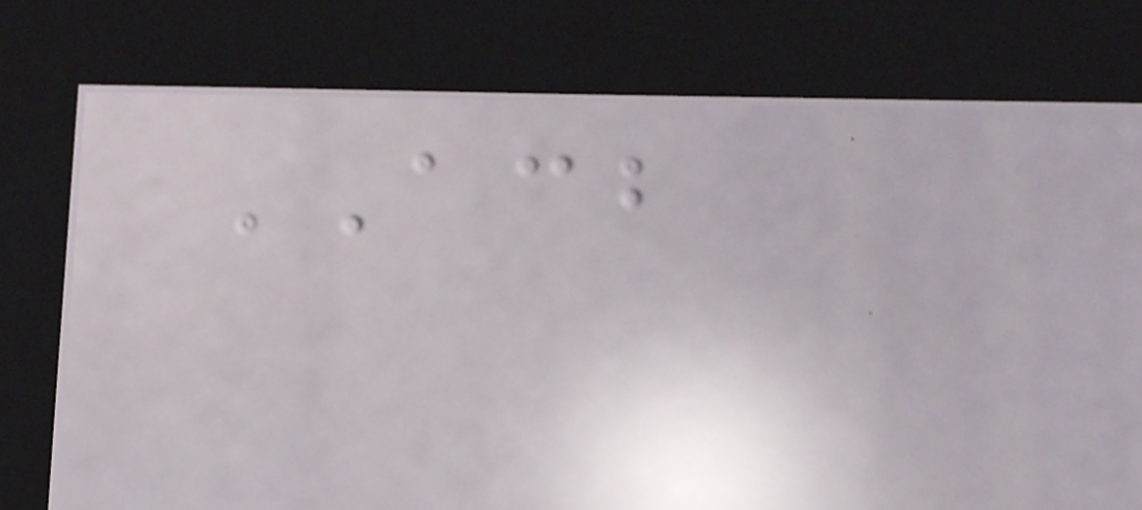ACB
